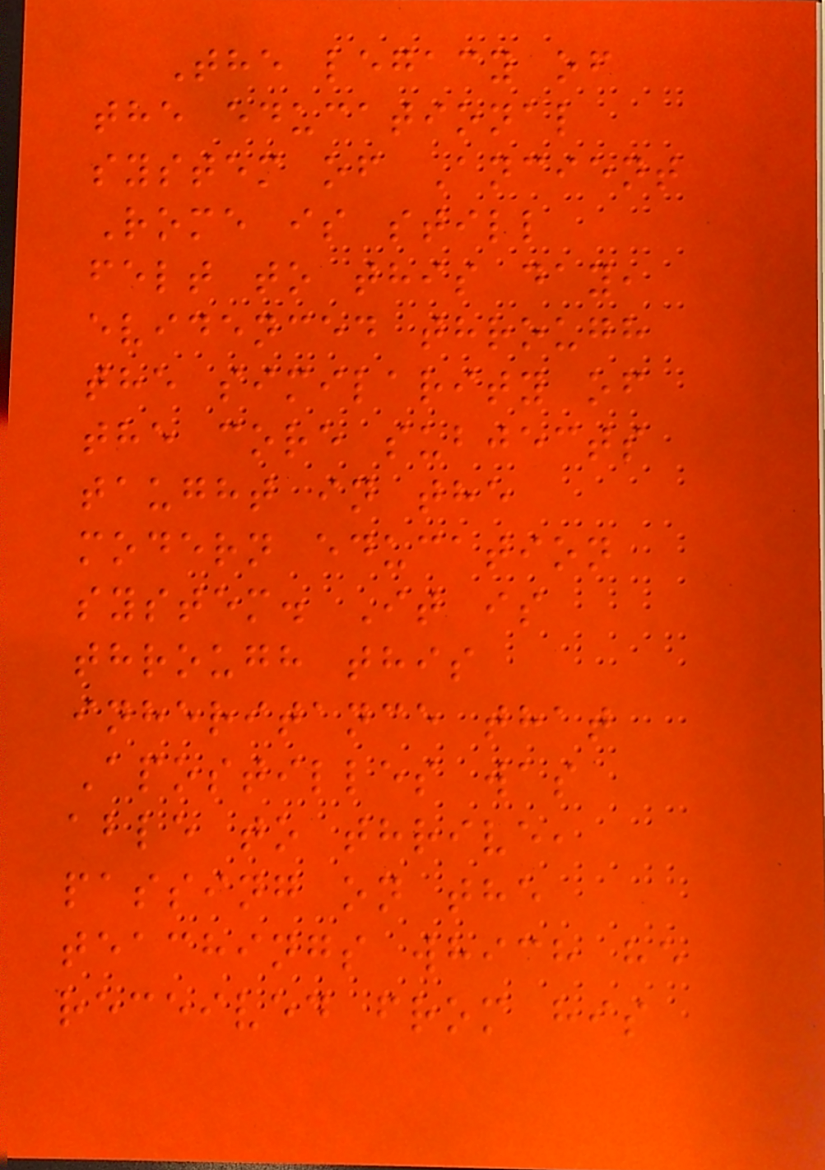The legacy of
the educational
system of Ancient
Rome is still
felt to this day,
evidenced through
the similarity of
the core subjects
taught in the
modern education
system. It is
through this
inheritance that
Apostilles was
able to thrive,
passing on the
teachings which he
received from his
